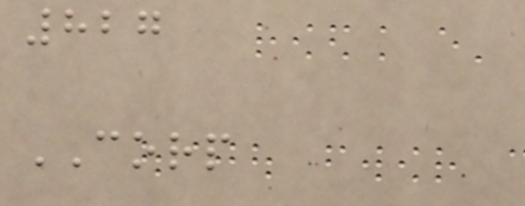827
CORP
